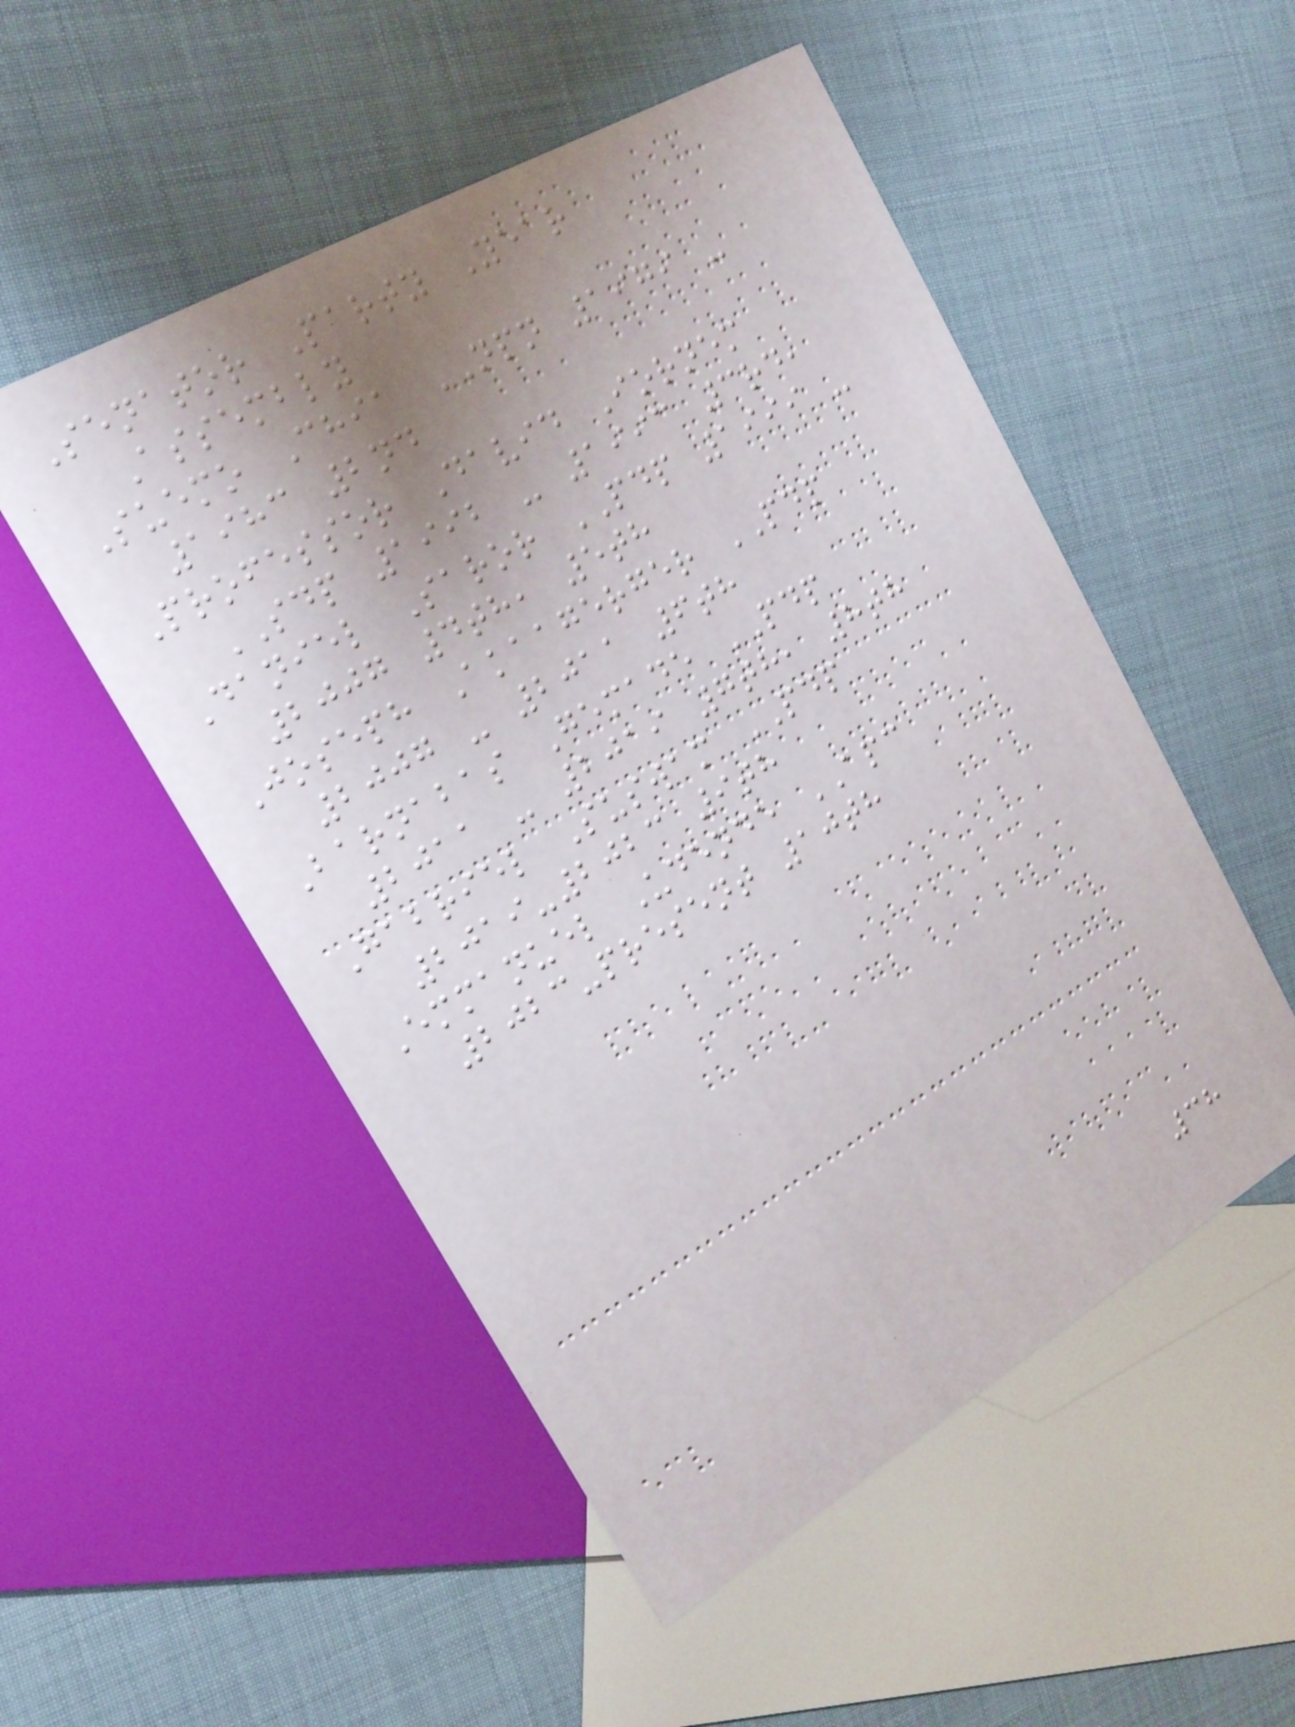Senator Party Year
Assembly
Suemo Chia NPN 1979 -
1983 2nd
Professor David Iornem
SDP 1992 - 1993 3rd,
Daniel Saror PDP 1999 -
2007 4th, 5th
Joseph Akaagerger PDP
2007 - 2011 6th
Barnabas Gemade PDP
2011 - 2019 7th, 8th
Gabriel Suswam PDP
2019-2023 9th
Emmanuel Udende APC
2023-present 10th
38
